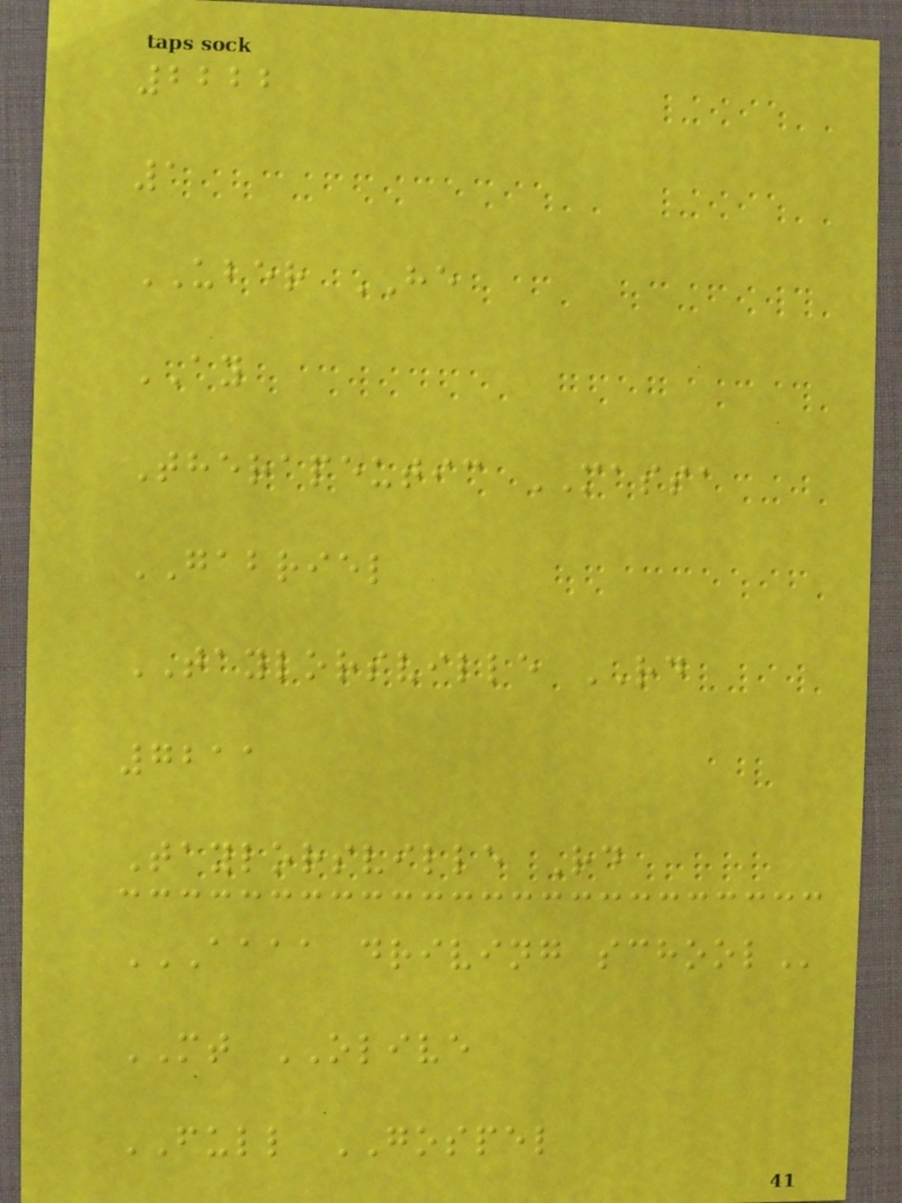2222
1
UBER HE
AY
Therapeutic MASSA
GABRIEL
TAYLORSVILLE RD
7211
Taylorsville Rd
AAAA DRIVING SCHOOL
MT OLIVE
FULL GOSPEL
